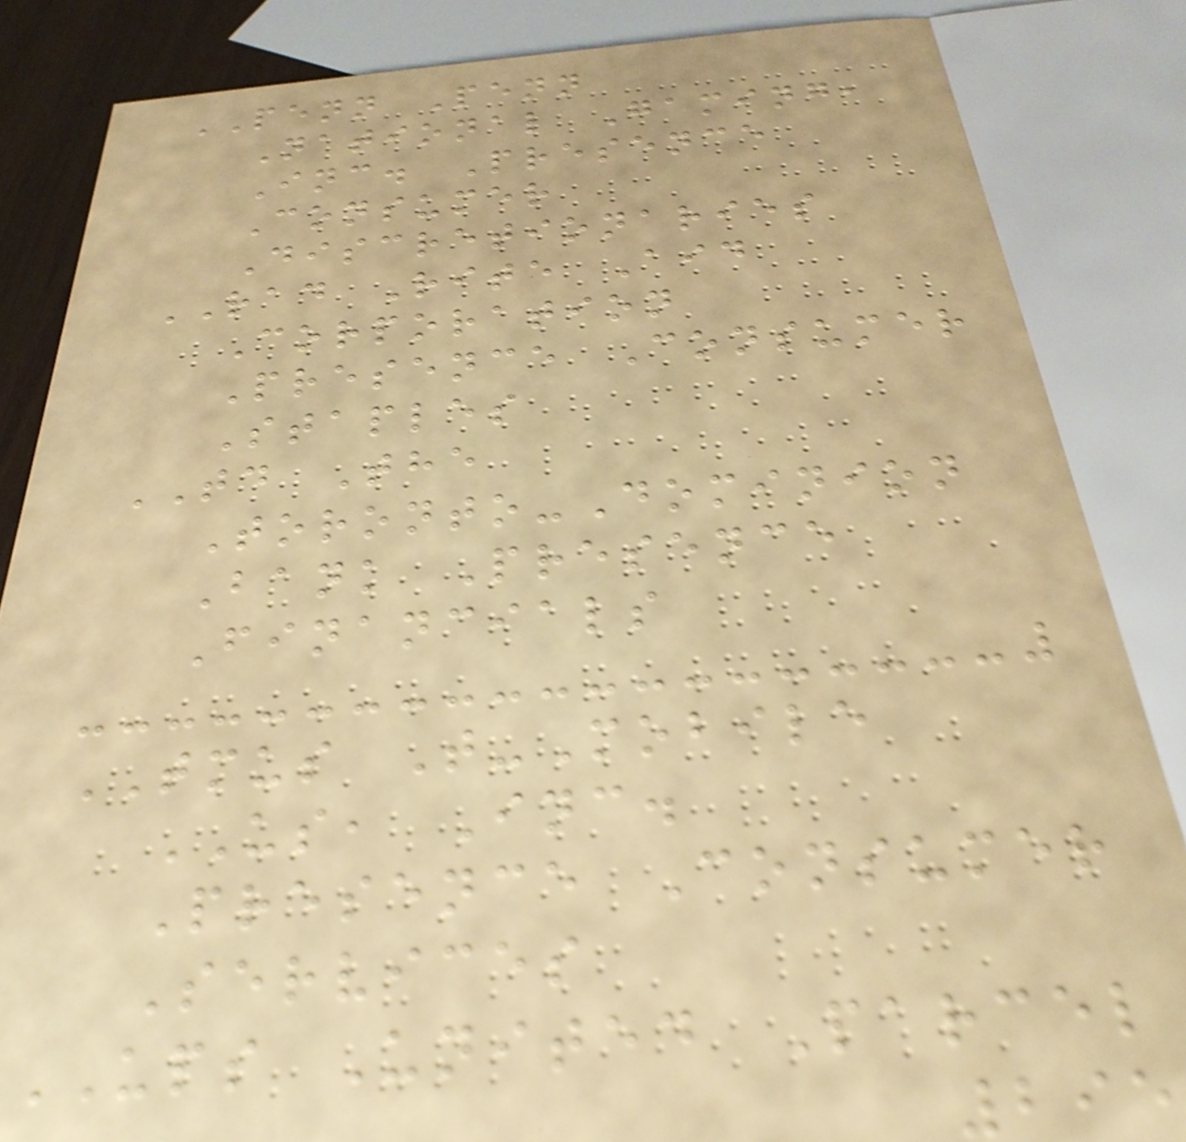PENN Penn
National Gaming,
Inc. Presence
Consumer
Discretionaries
RAD Rite Aid
Corporation
Presence Consumer
Staples
TD The
Toronto-Dominion
Bank Presence
Financials
TMUS T-Mobile
US, Inc.
Presence Consumer
Services
UPS United Parcel
295
